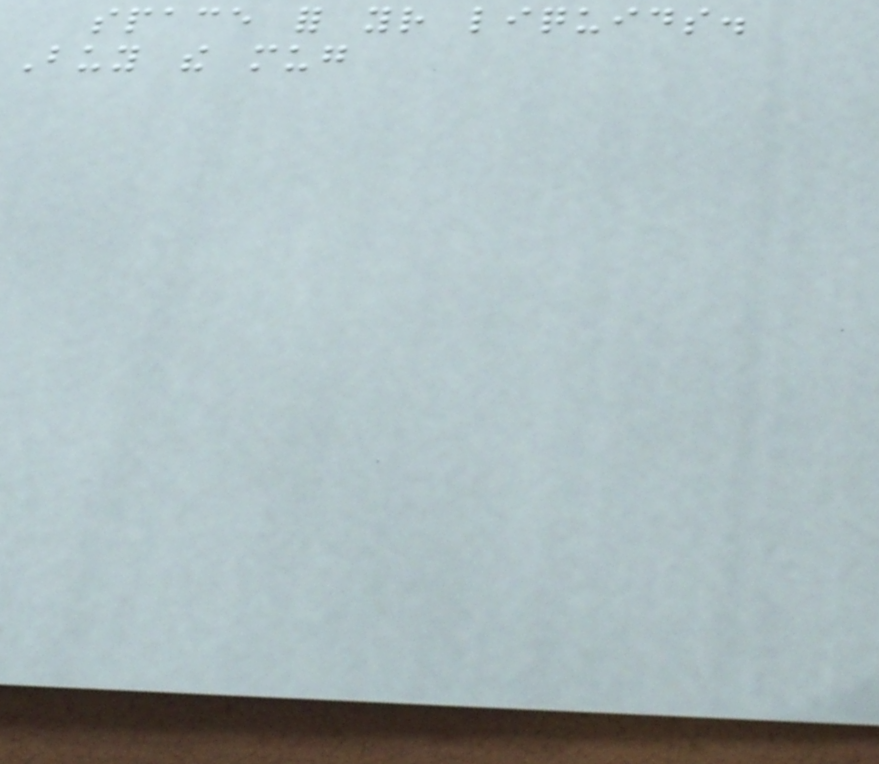space for your liquids.
Buy the mug
